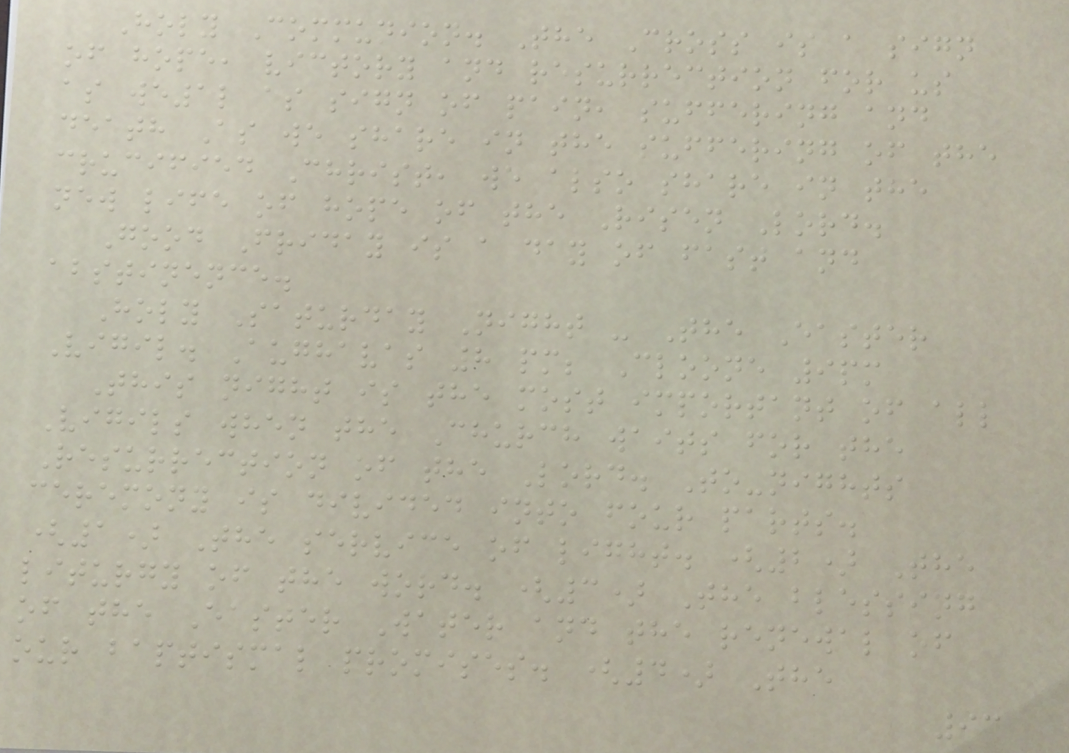Holy Communion. The Cross is a sign
of hope, victory and resurrection for us
as we1l as sign of pain, suffering and
death As we share in the suffering of the
crucified Christ, we also share in the
new life of hope of the Risen Lord.
Good Friday is a day of fast and
abstinence.
Holy Saturday Night - The Easter
Vigil. Aughavas 8 pm; Cloone 9pm
This night is the most important of all
Vigils when the Church waits for the
Resurrection of the Lord. To-nights
ceremony is divided into four parts.
(1) The service of light. (2) The
liturgy of the word. (3) The blessing
of the Easter Water and the renewal of
our baptismal promises. (4) The
93
